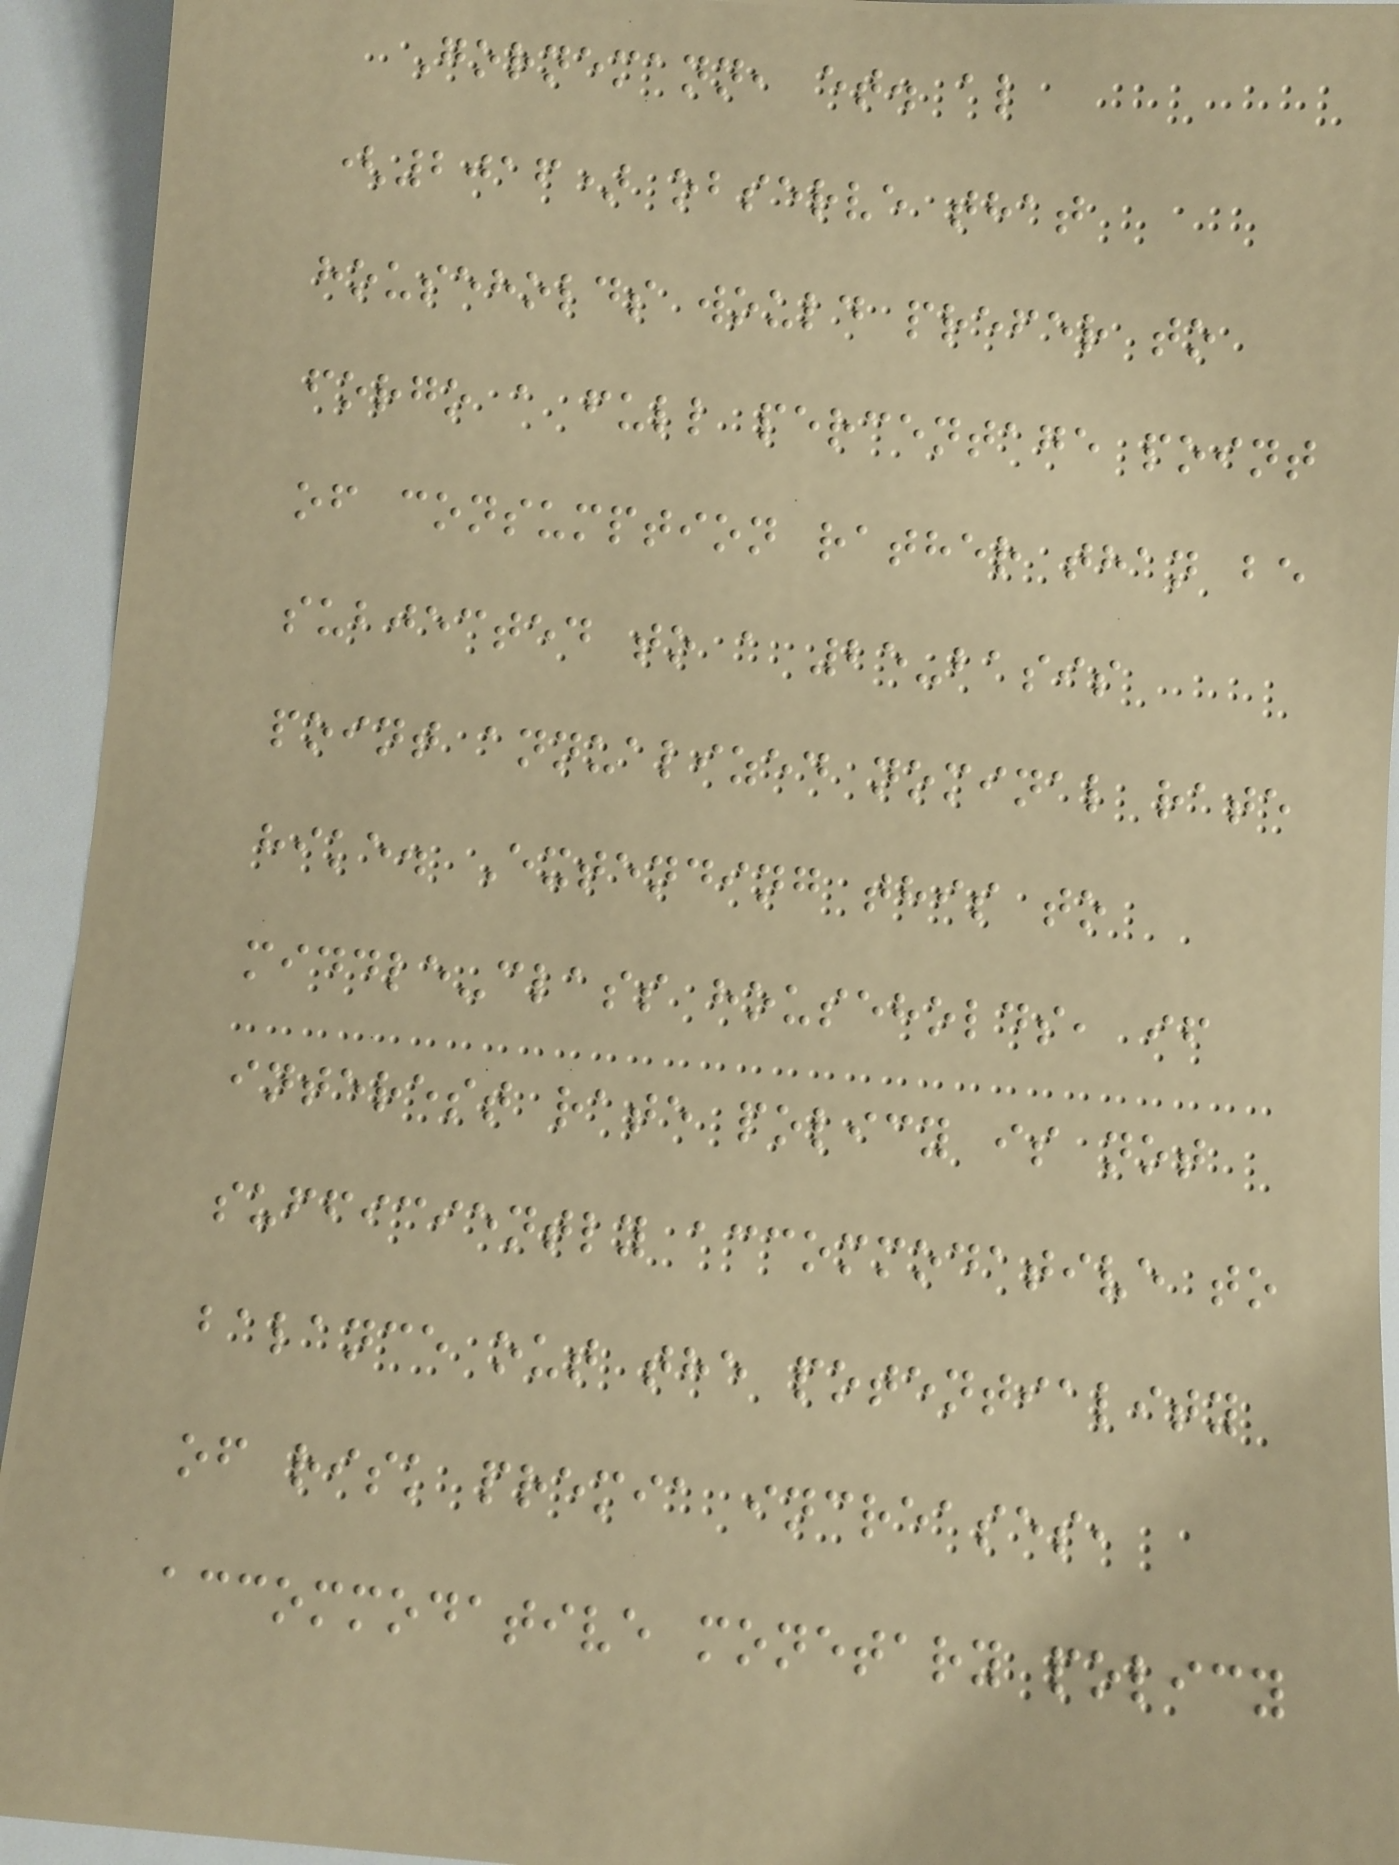Gornemann, et. al
(2016) observe that
households would prefer to
forgo a full percentage point
of consumption rather than be
subjected to a 25-basis
point annualized nominal rate
hike. Extending this to
middle-class households, if
interest rate policy is not
sufficiently accommodative to
balance out the potentiality
of risk premia increases,
accommodative monetary policy
